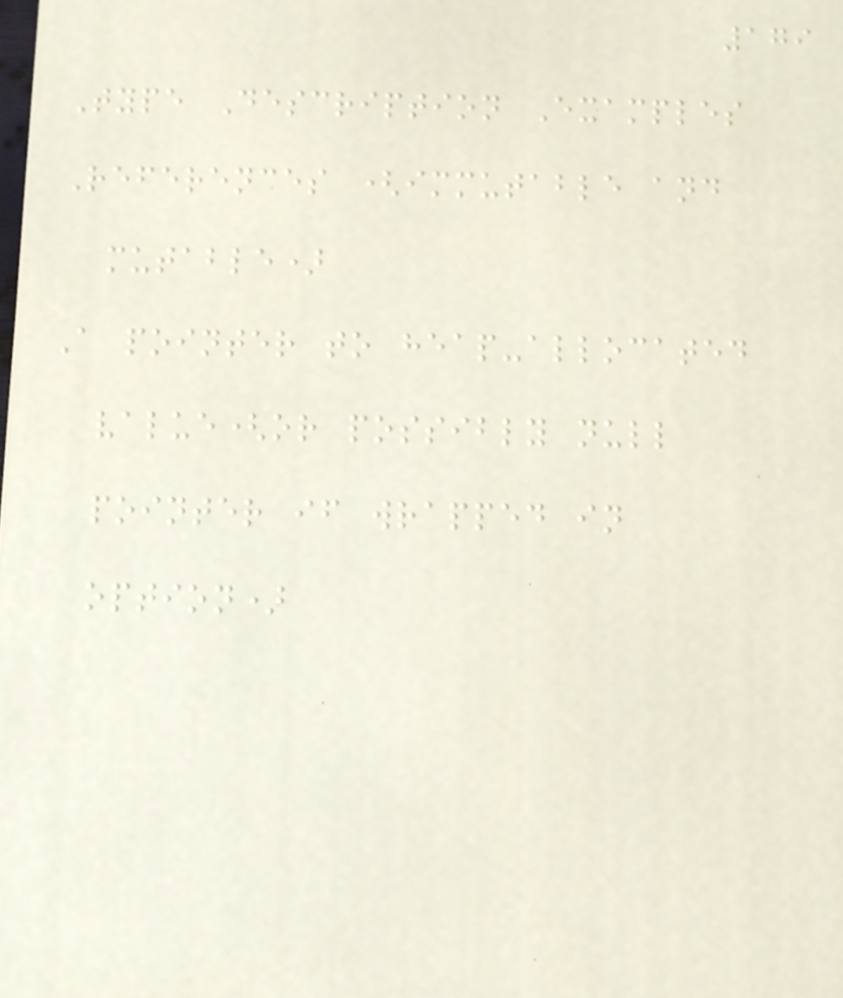179
Type Description Examples
References (immutable and
mutable)
A pointer to heap-allocated
value(or possibly null
pointer if wrapped in
option)
